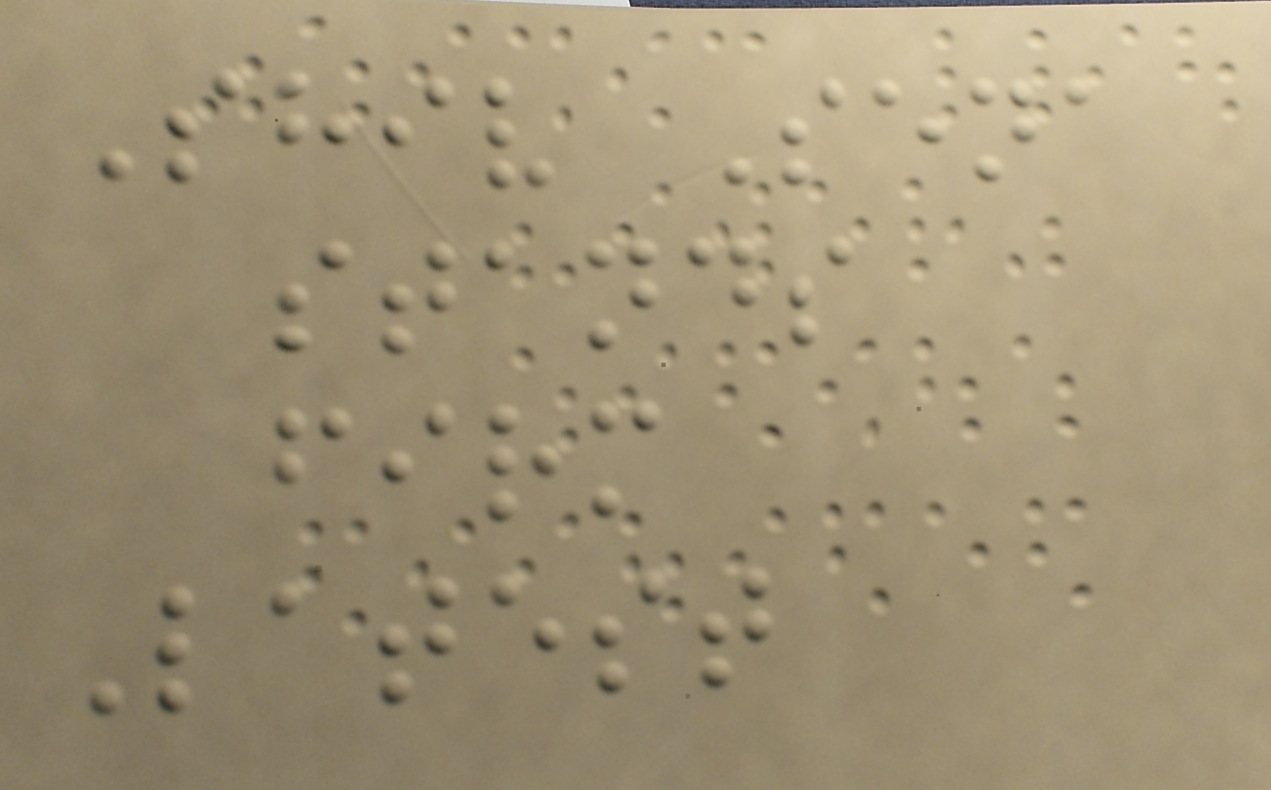Shiv Sena
stands
firm
Latest
